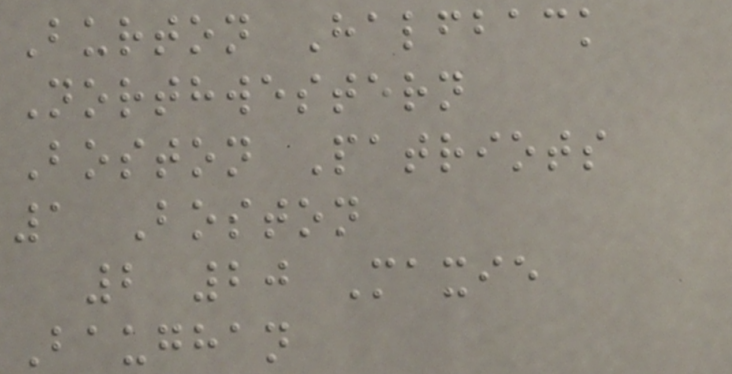Burton Halfback
Northwestern
Boston Patriots
1 Boston
2 20 Maxie
Baughan
